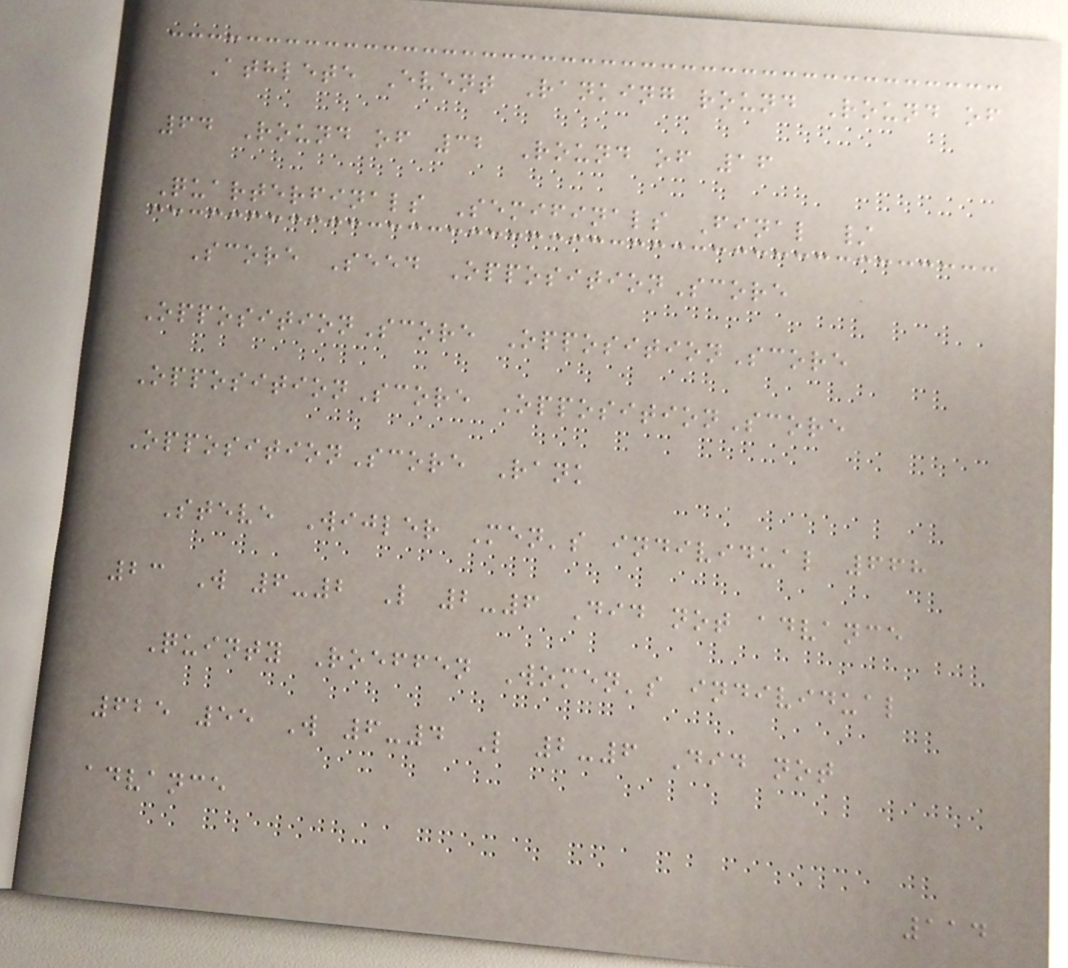Athlete Event Ranking round Round of
64 Round of 32 Round of 16
Quarterfinals Semifinals Final /
Score Seed OppositionScore
OppositionScore OppositionScore
OppositionScore OppositionScore
OppositionScore Rank
Steve Wijler Men's individual 668
23 W 6-2 L 2-6 Did not advance
Quinty Roeffen Women's individual
625 55 W 6-4 L 2-6 Did not
advance
114
